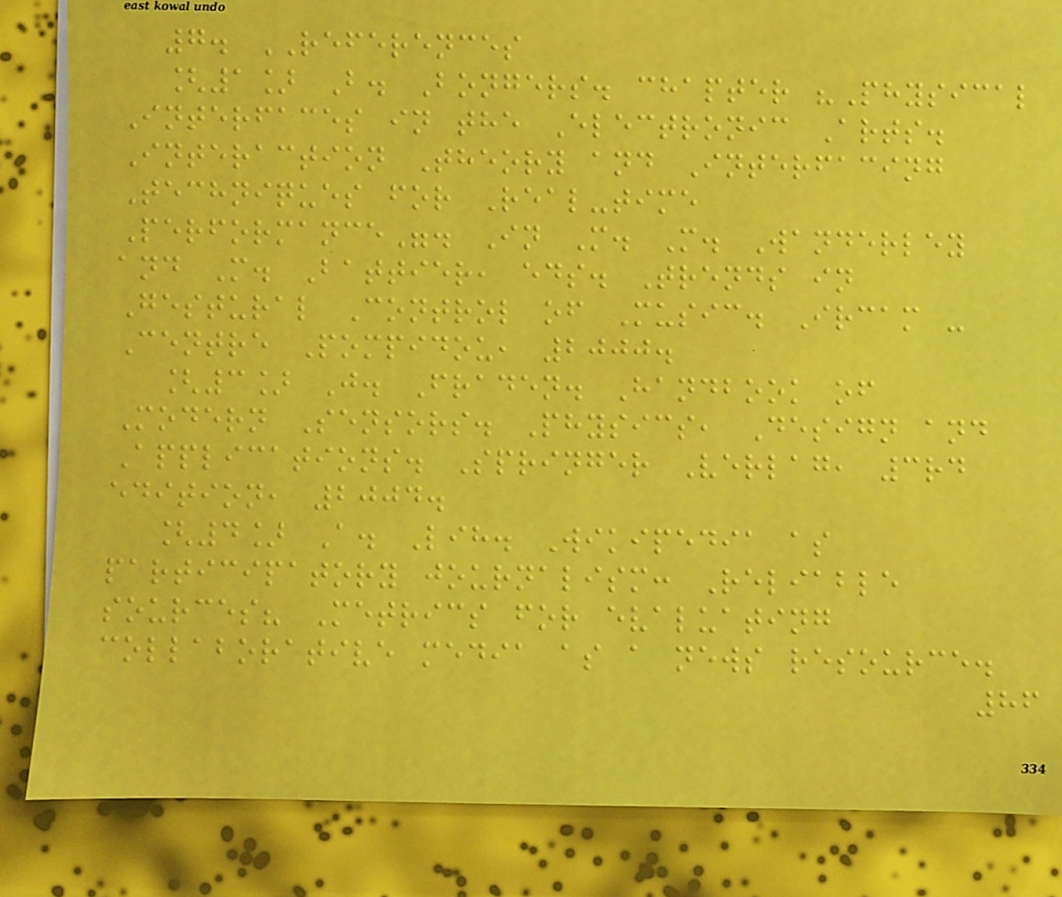7. REFERENCES
[1] B. Bongers. chapter "Physical
Interfaces in the Electronic Arts.
Interaction Theory and Interfacing
Techniques for Real-time
Performance". In M. M. Wanderley
and M. Battier, eds. Trends in
Gestural Control of Music. Ircam -
Centre Pompidou, 2000.
[3] J. Fraden. Handbook of
Modern Sensors. Physics, Design and
Applications. Springer Verlag, 3rd
edition, 2004.
[4] A. Lih. Wikipedia as
participatory journalism: Reliable
sources? Metrics for evaluating
collaborative media as a news resource.
86
